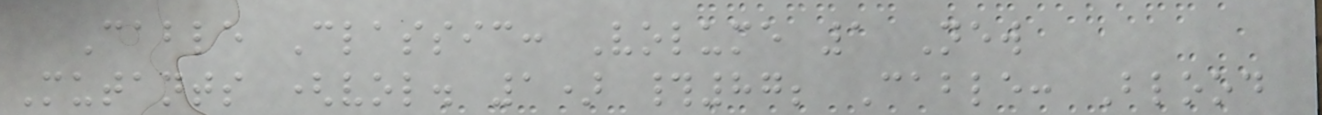Cable Classic: Volume 1 New
Mutants (vol. 1) #87; Cable: Blood
